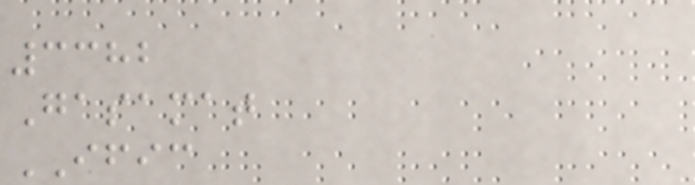3382
Gasamat
IFIC
